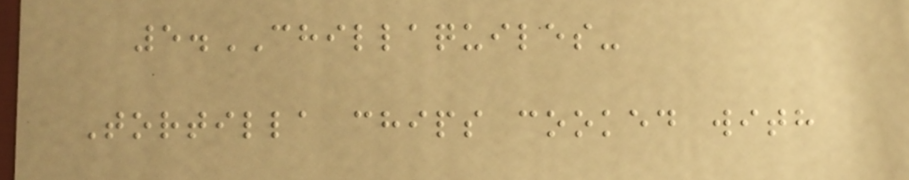5.CHILLAQUILES-
Tortilla chips cooked with
